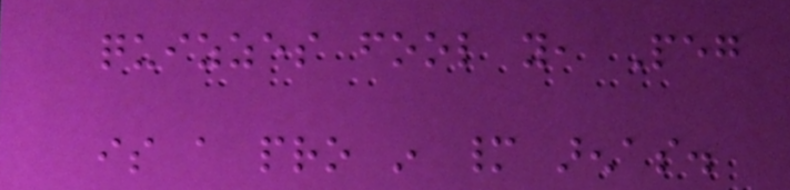quizzes fool you, Peg
is a pro in many arenas.
